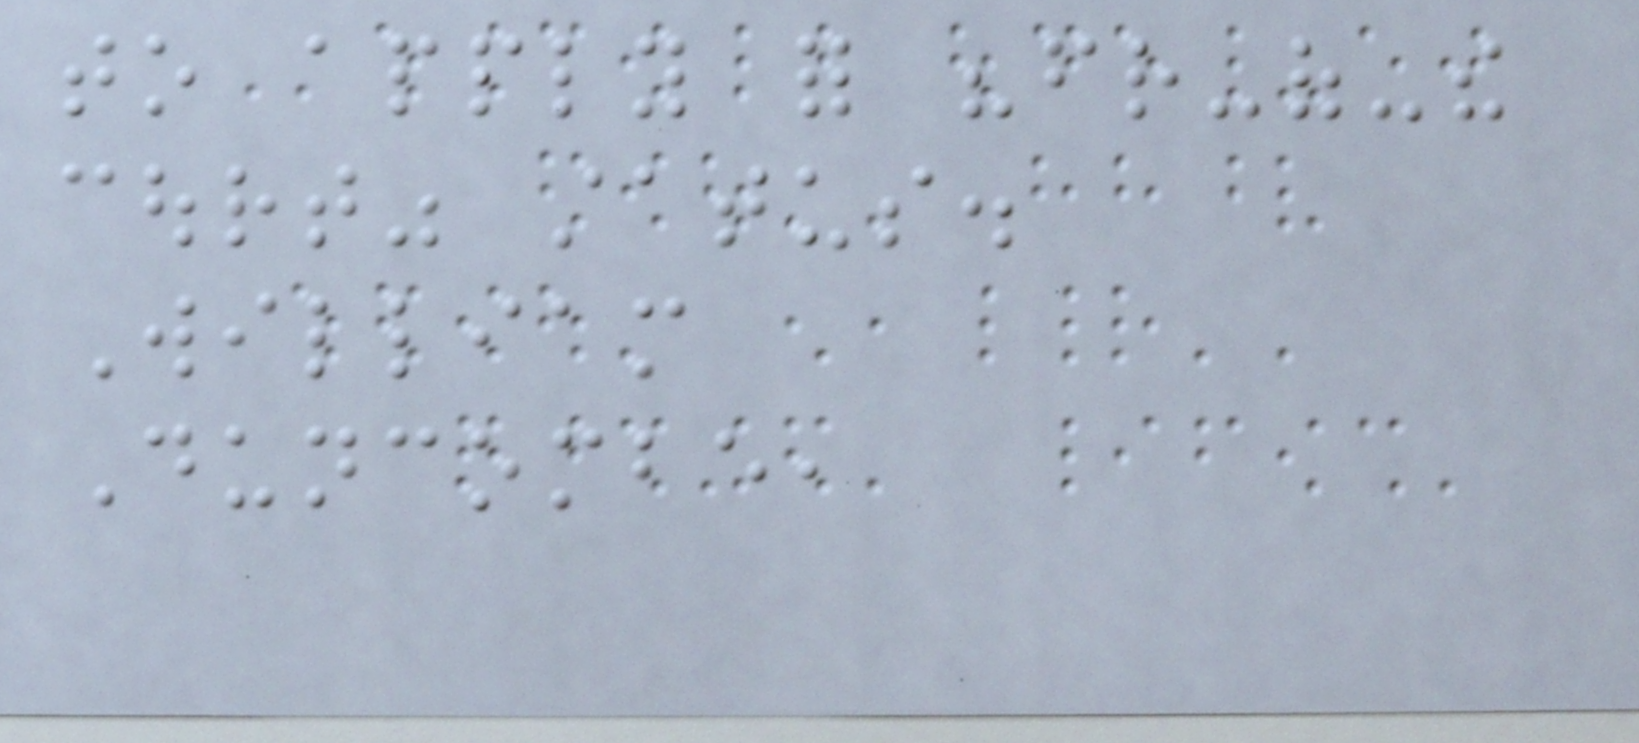to apply for "friend-of-the
court" status.
William
Duncombe,
